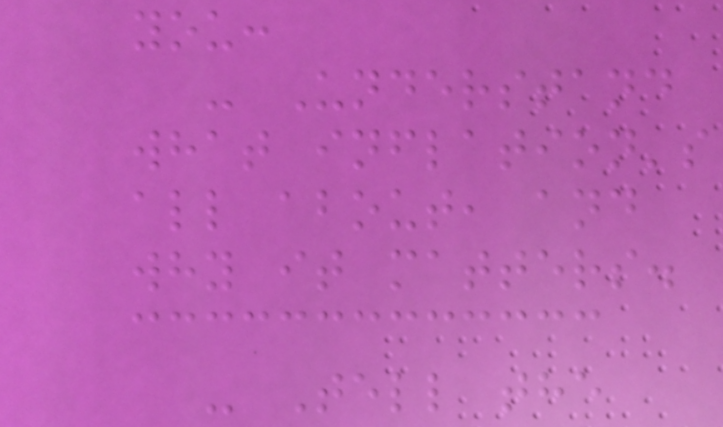you:
- Understand
what inflation's
all about, and
why it matters.
- Tell the
